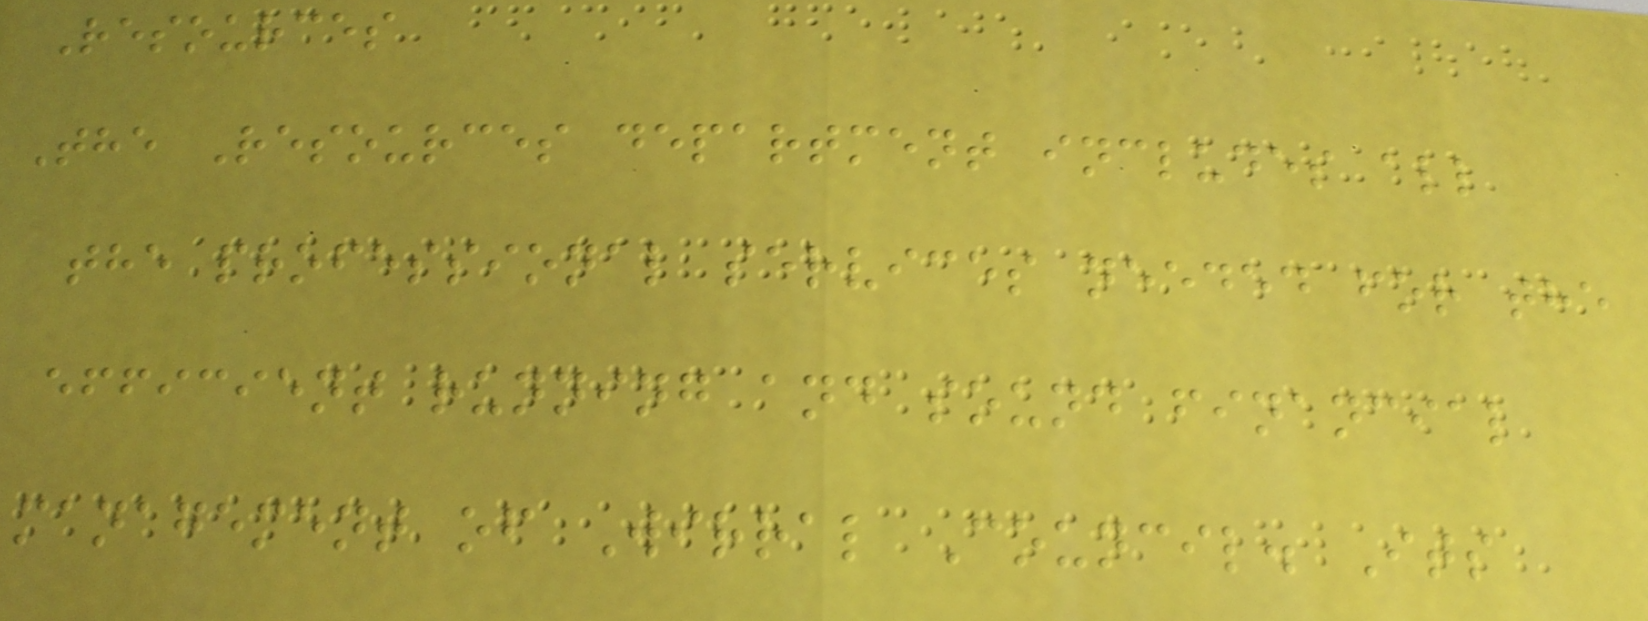Resources
The Resources department includes all
the professional services needed for the
efficient running and sound financial
management of Wirral Council. Its
